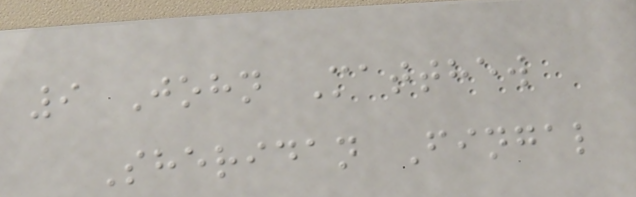9 John Matthew
Sheridan Fingal
